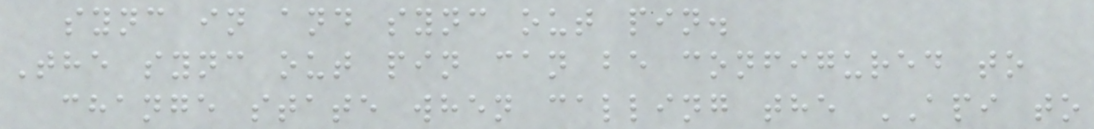sync in and sync out pin.
The sync out pin can be configured to
change state when calling the API to
